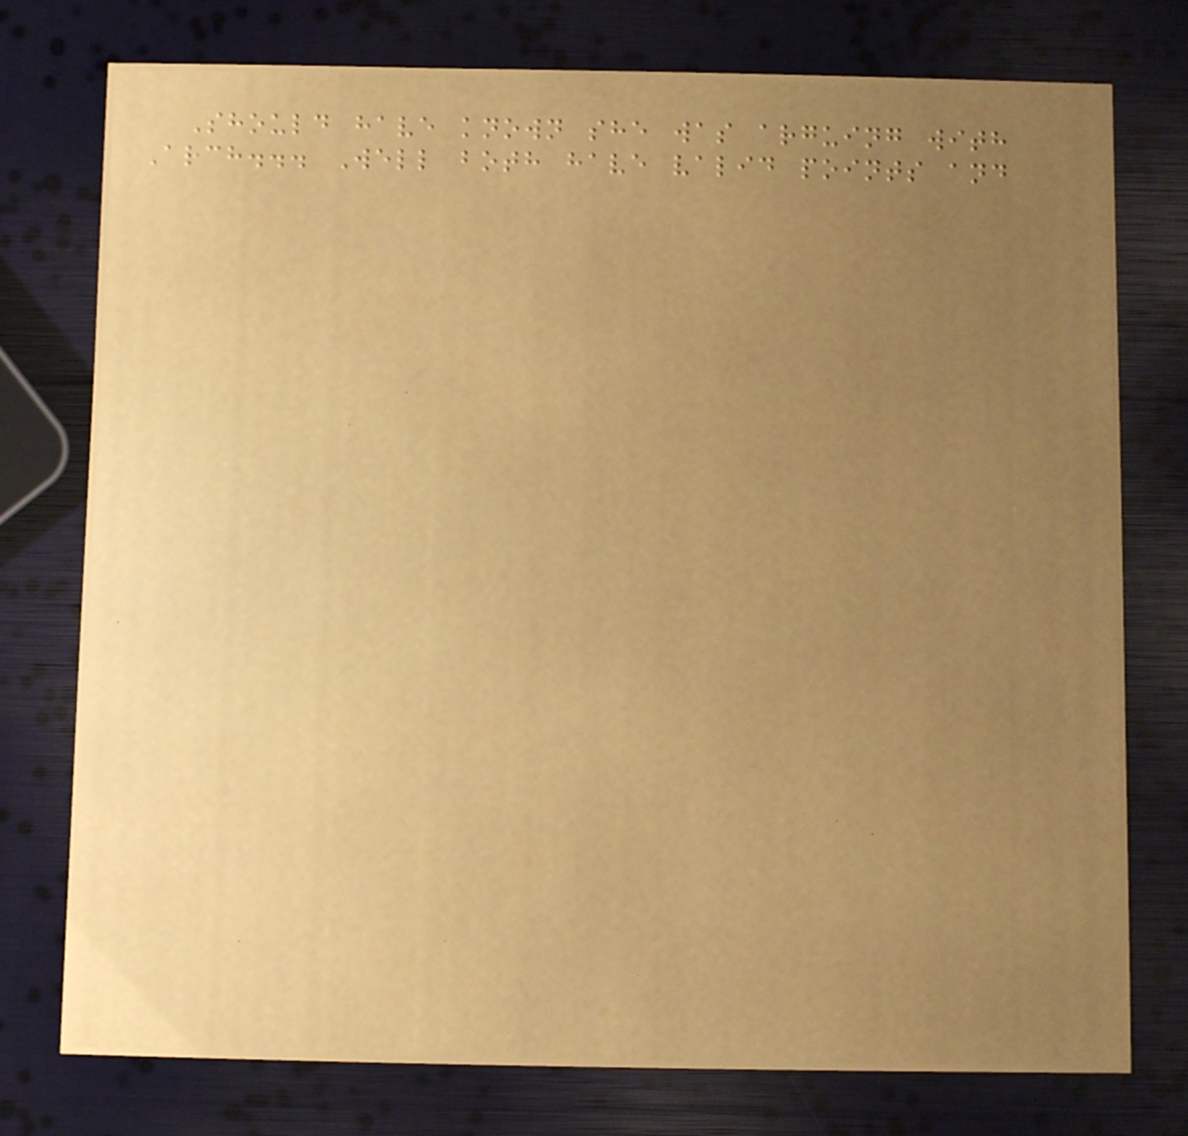Should have known she was arguing with
Arch... Well both have valid points and
